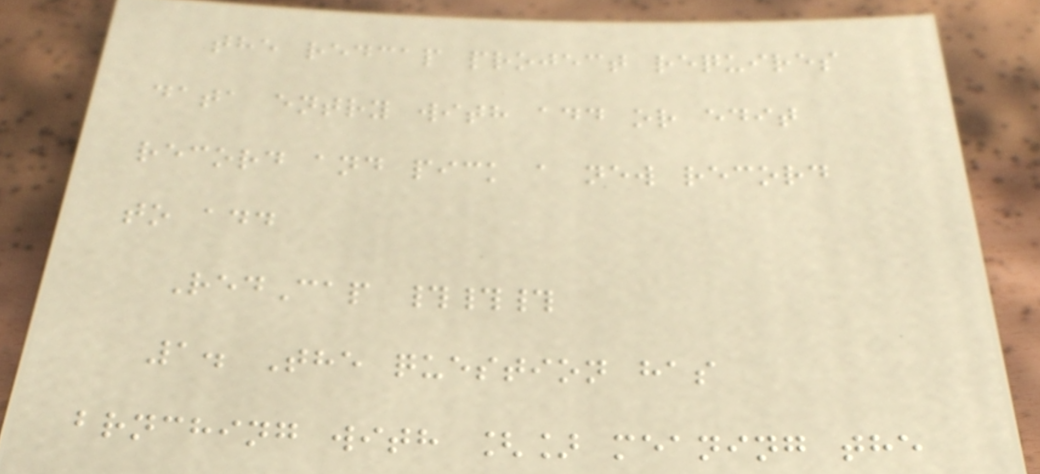the redcap project requires
data entry with add or edit
record and pick a new record
to add
RedCap ###
1. The question has
brnching with [] meaning the
